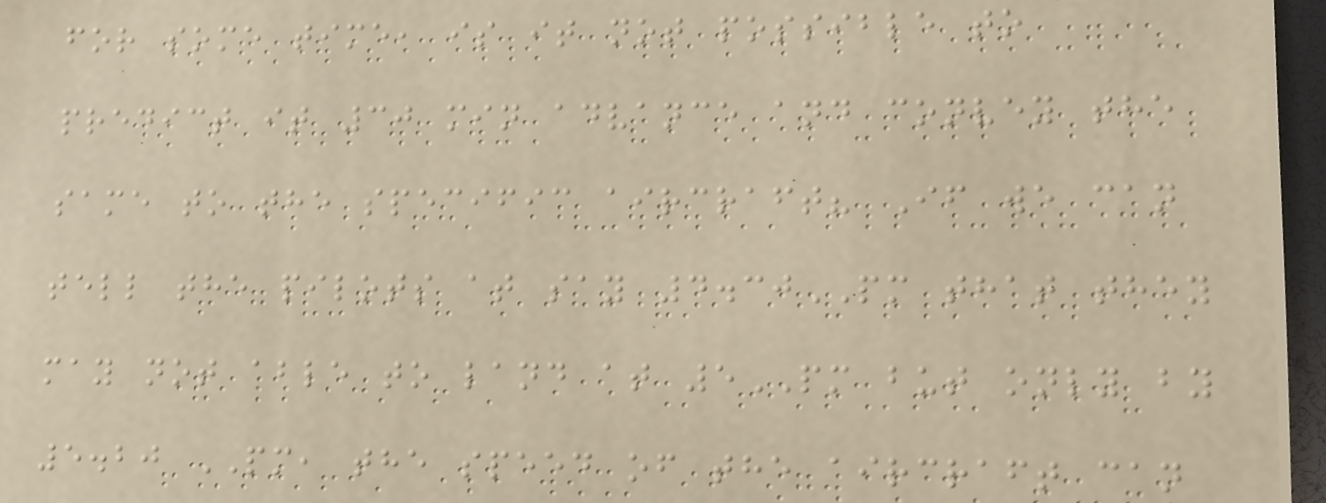for some time, is it not possible to
predict it 30 min advance and convey the
same to the specific aircraft? If we can
tell the pilots at say 4.30PM that they
may not able to land at 5PM but only by
5.20 PM, the speed of the aircraft can
